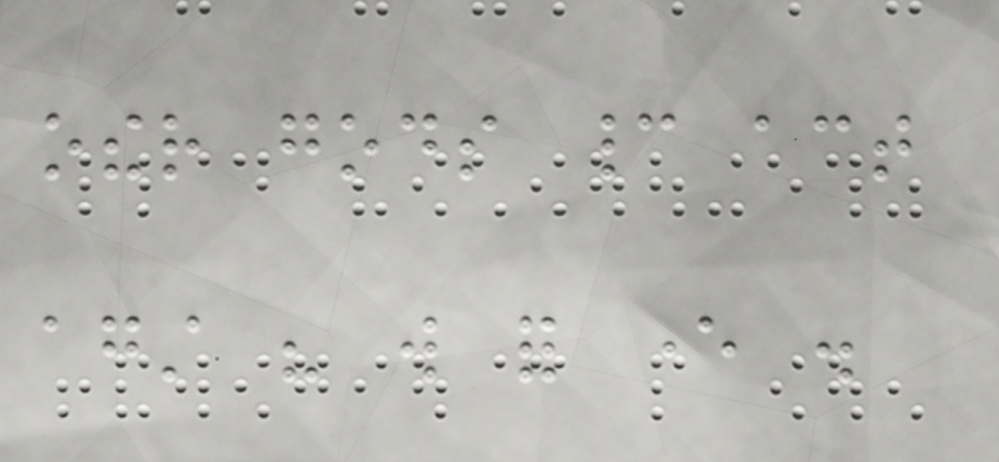other gods cannot act
against his will for ever .
